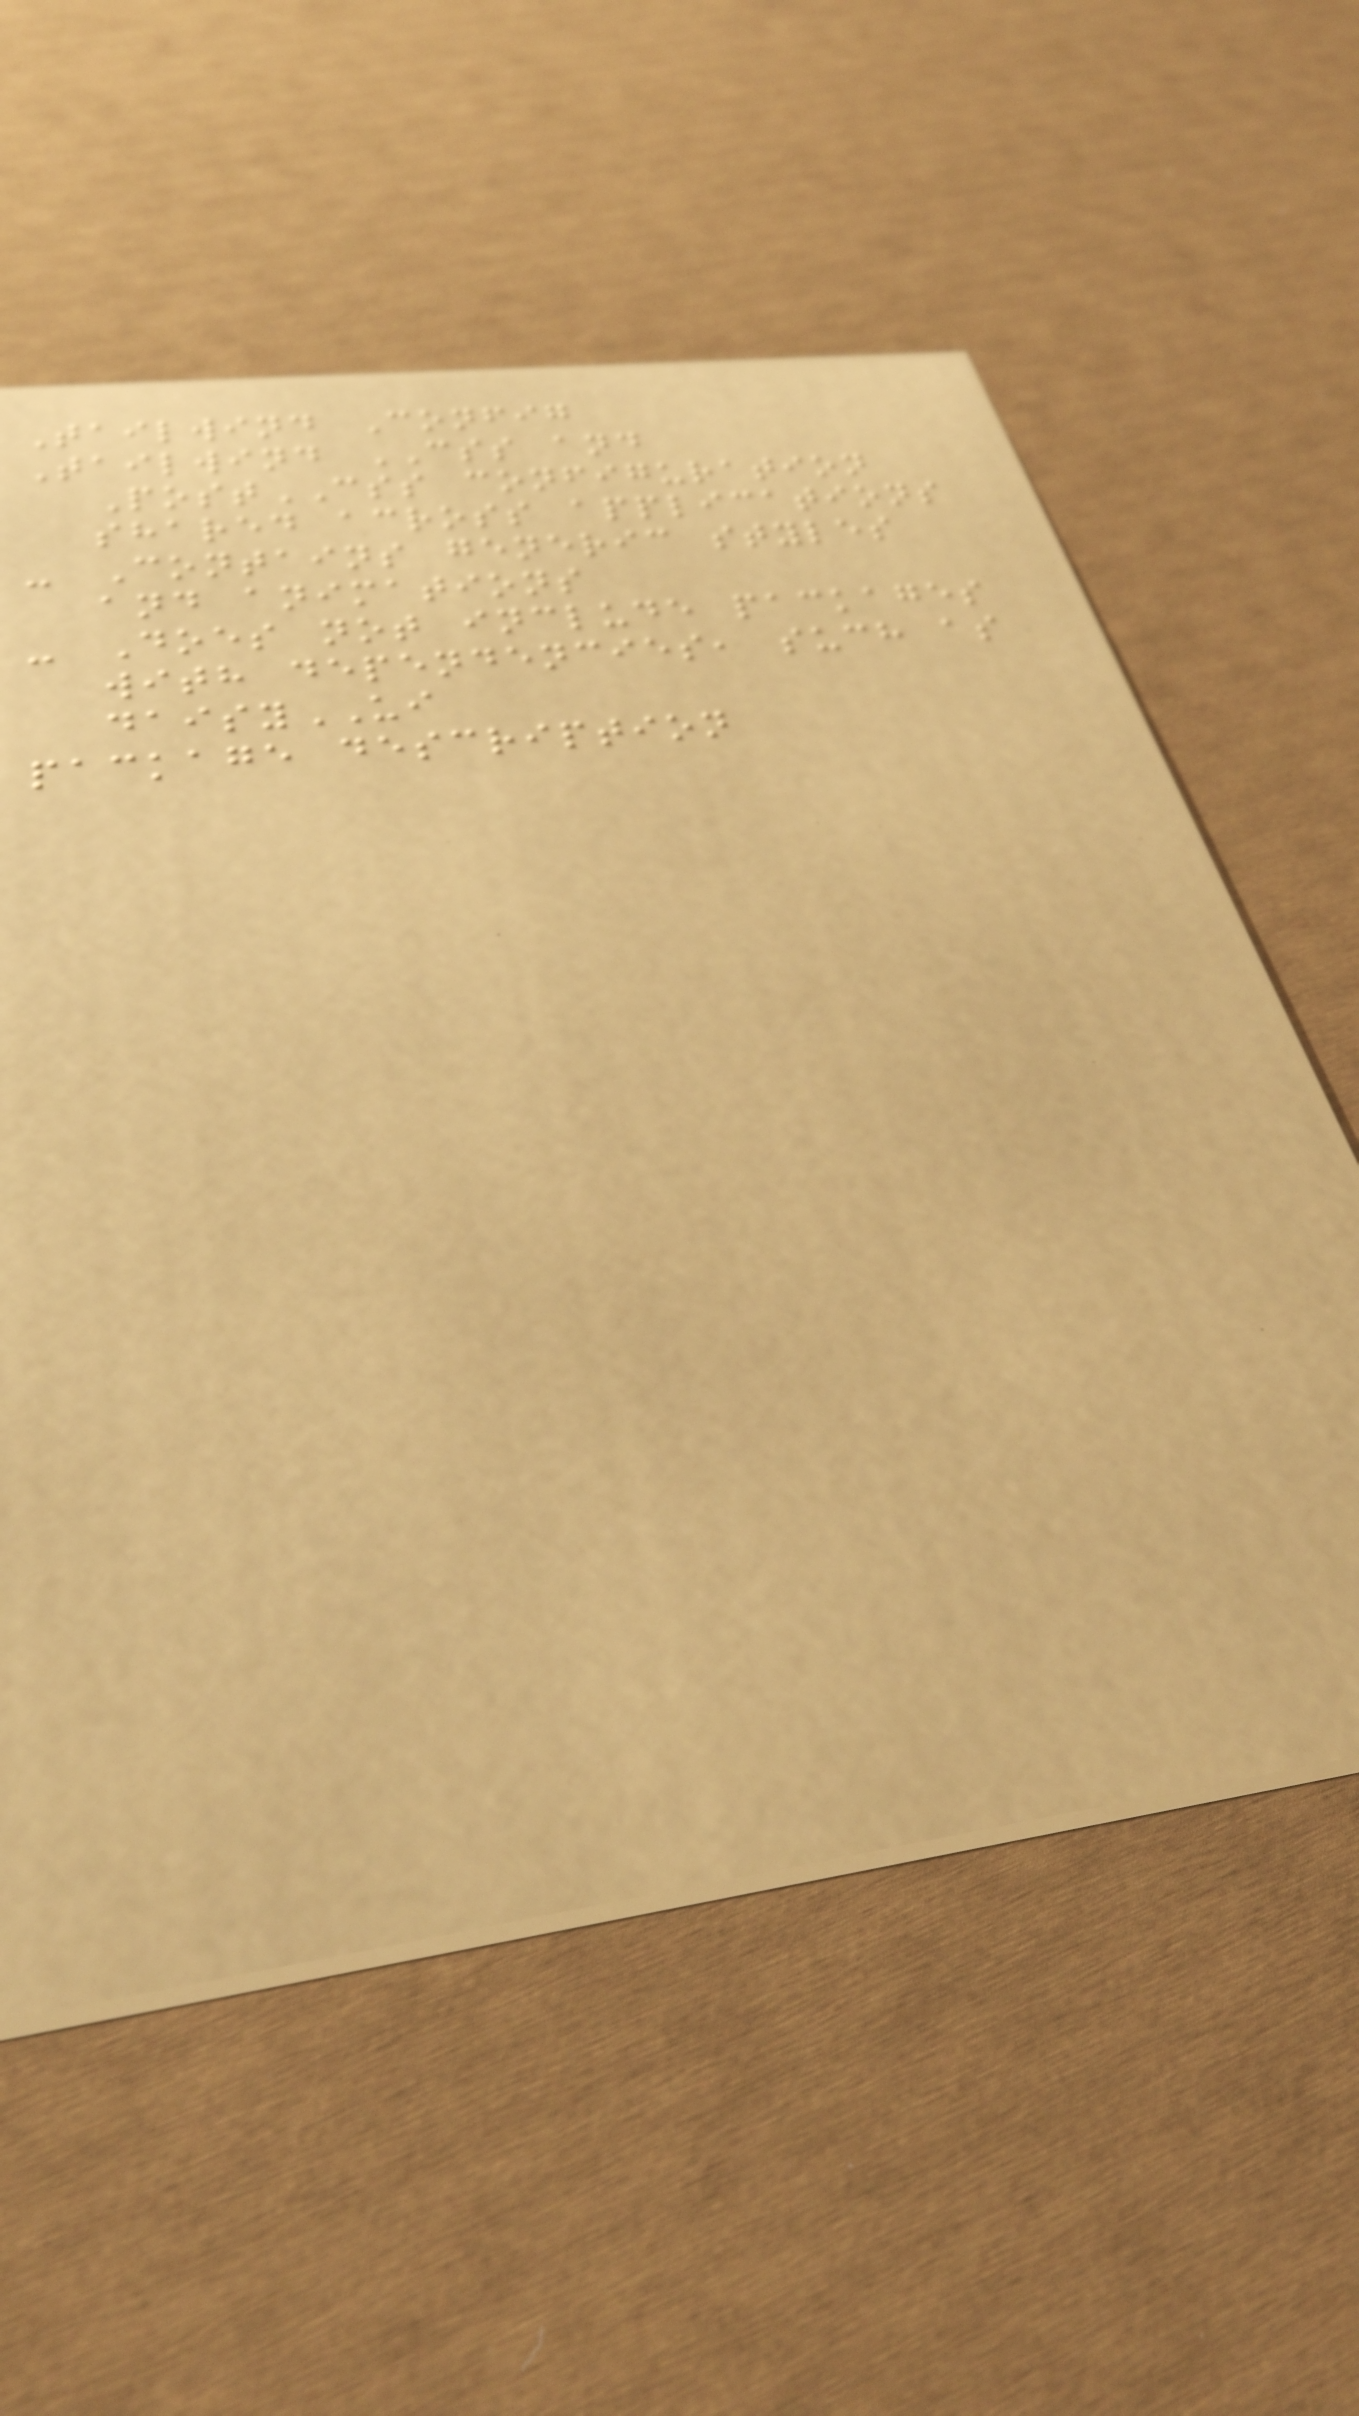Tailwind Config
Tailwind CSS and
PostCSS configuration
shared across applications
- Contains generic styles
and animations
- Does not include packages
with dependencies, such as
daisyUI
package description
